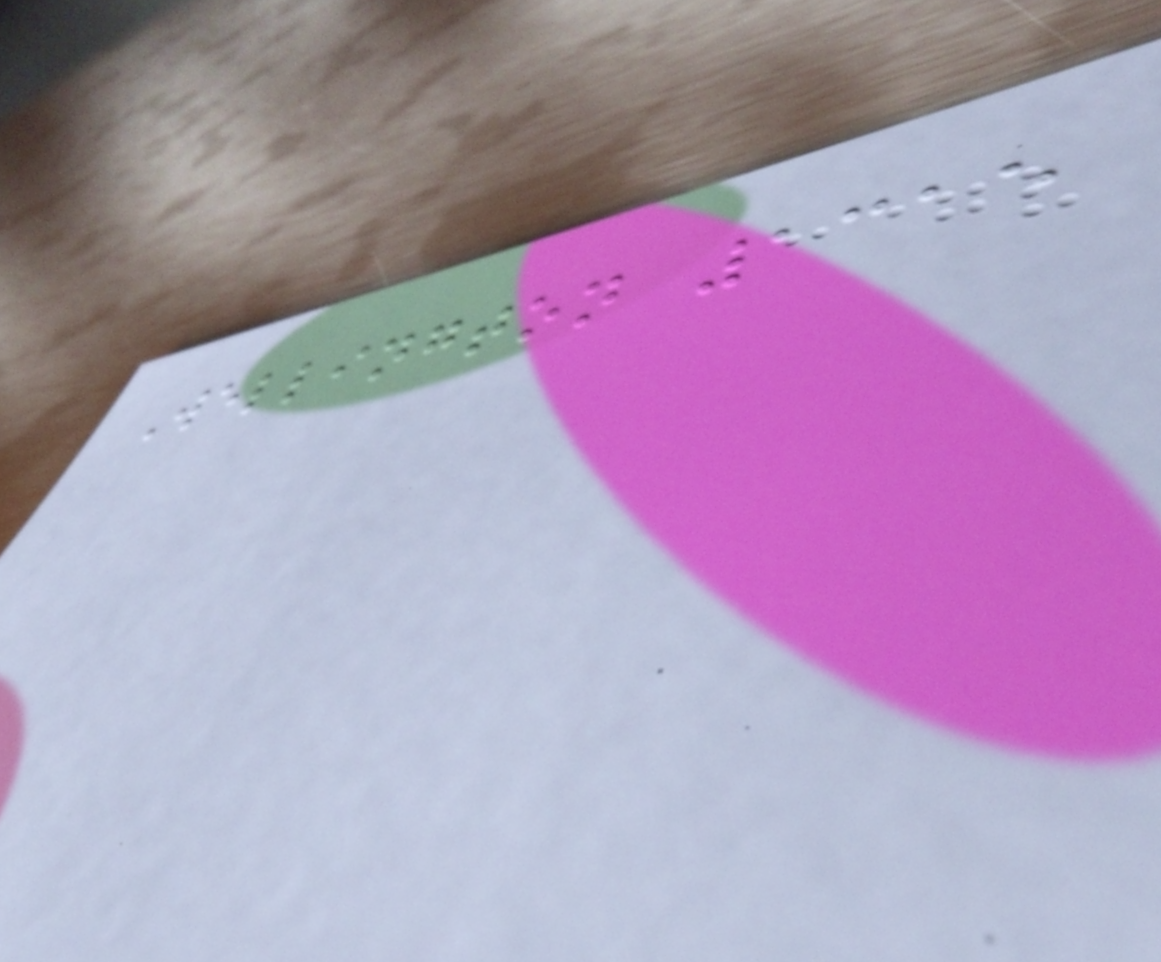Wellington 1315
